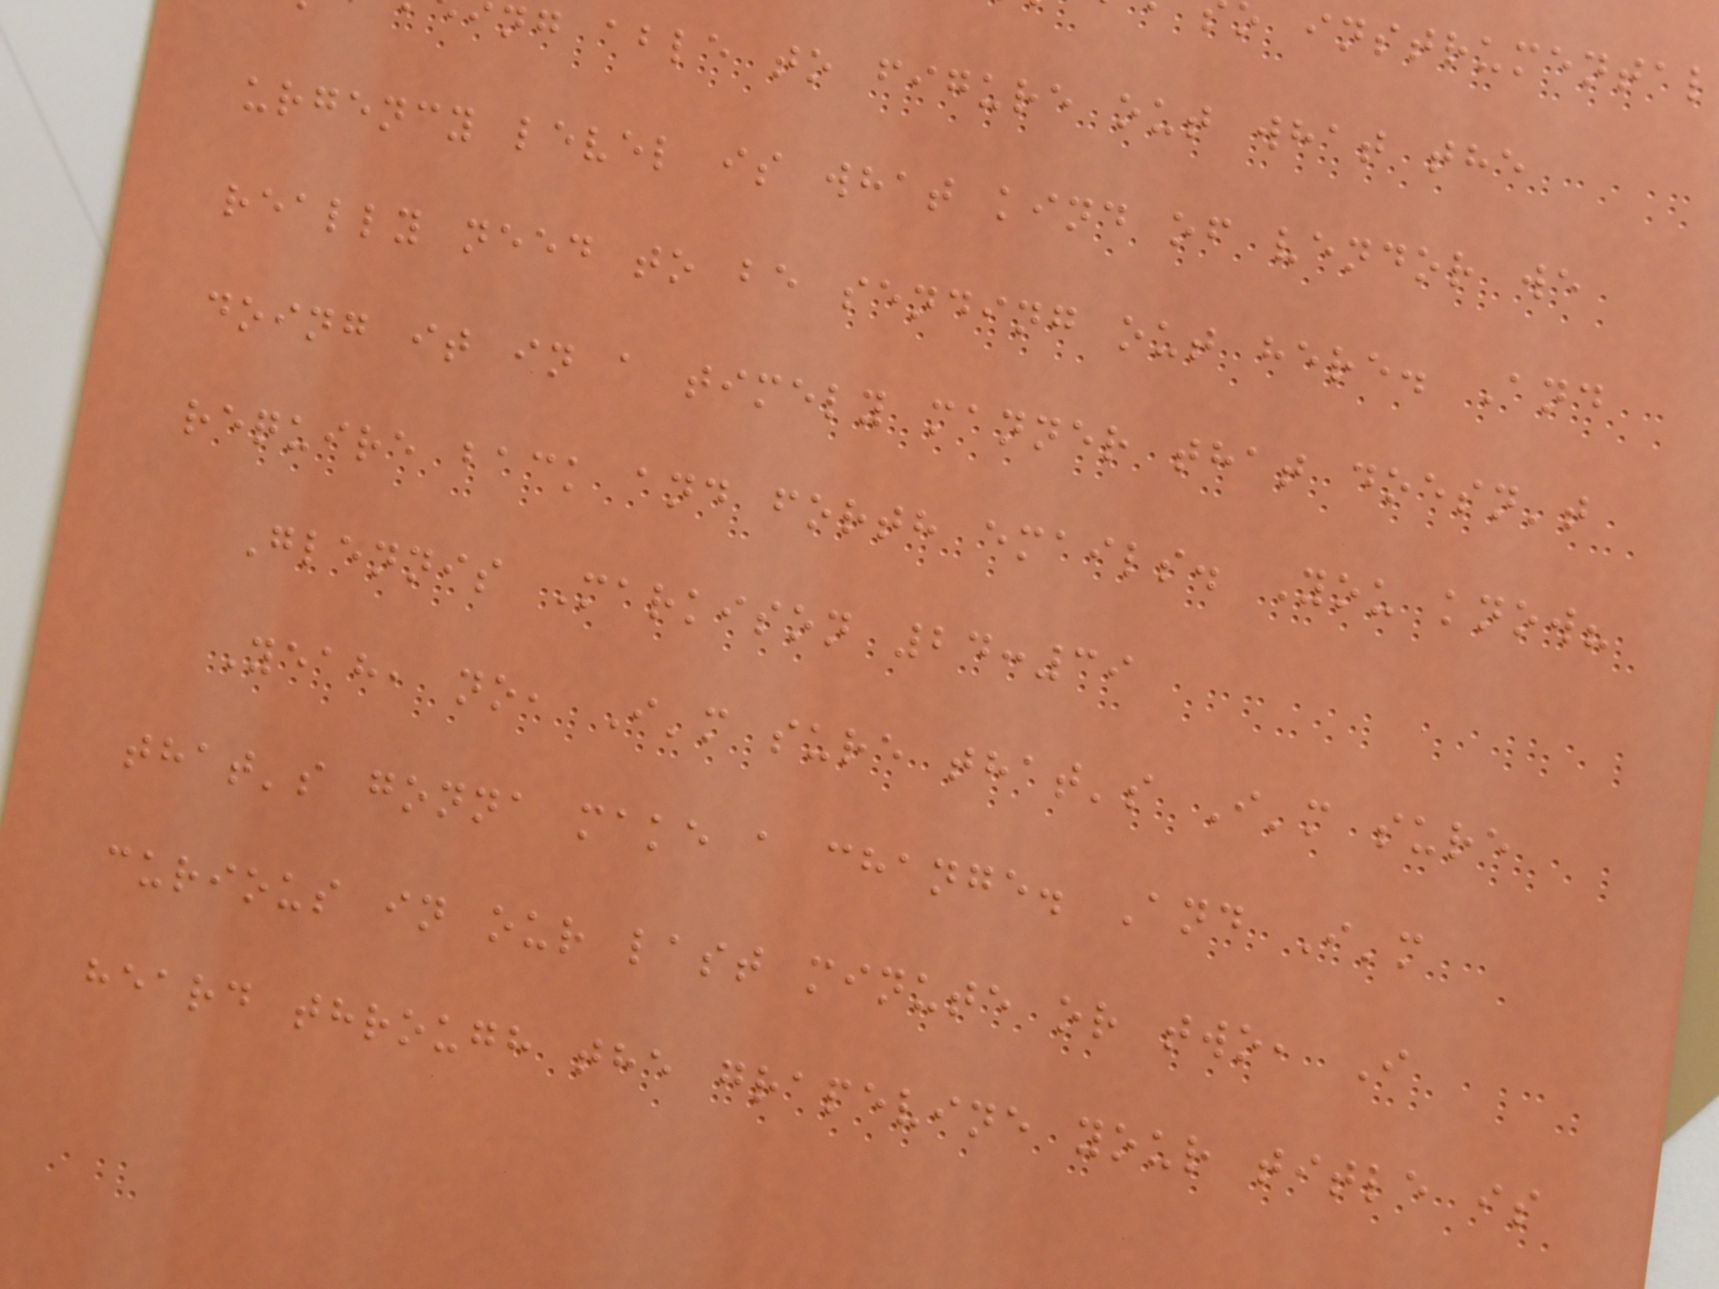o instrumental
ng able to figure out what the
urgency level is what kind of vendor we
really need to be sending out here. And
doing it in a timely manner that doesn't
require back and forth emails. You know?
Glennis Markison 24:39
Yeah, no, I'm sure that's I'm sure
that's gonna make a change. And I'm
curious in our last minute or two, I
heard through the grapevine your title is
